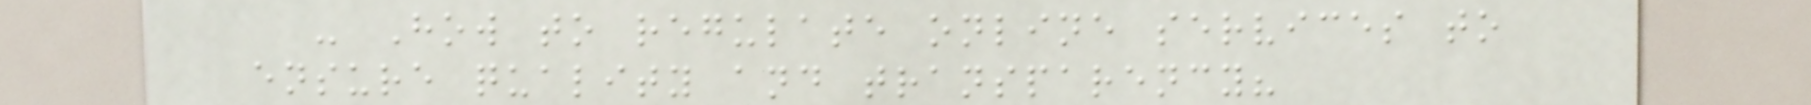- How to regulate online services to
ensure quality and transparency?
